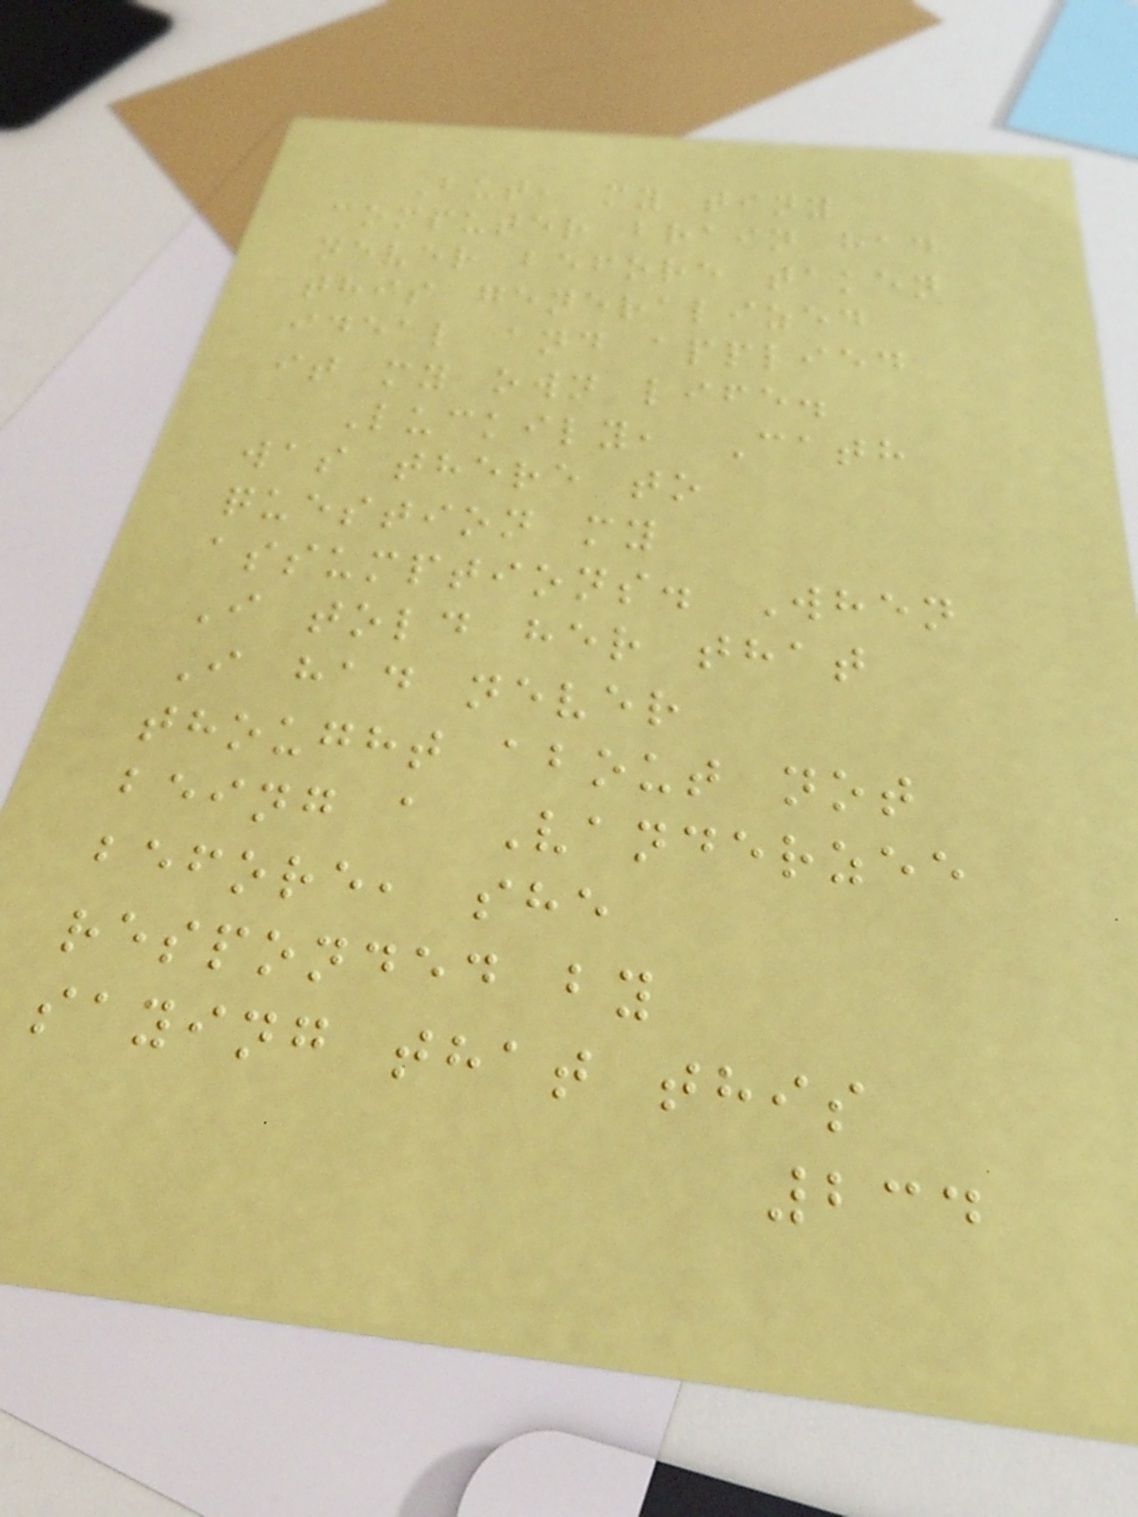But, my tiny
computer brain had
never before taken
this generalized
ideal and applied
it my own life.
Luckily, Cath
was there to
question my
assumptions. When
I told her that
I had never
thought about not
being a Vanderzee
before, she
responded by
saying that this
234
